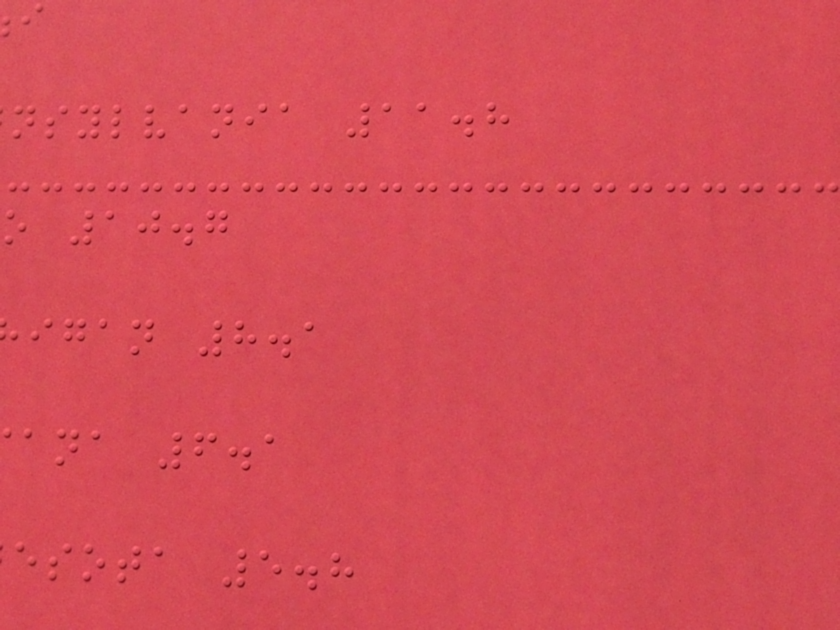nsylvania 11.8
o 10.7
igan 8.1
ana 6.1
esota 5.8
